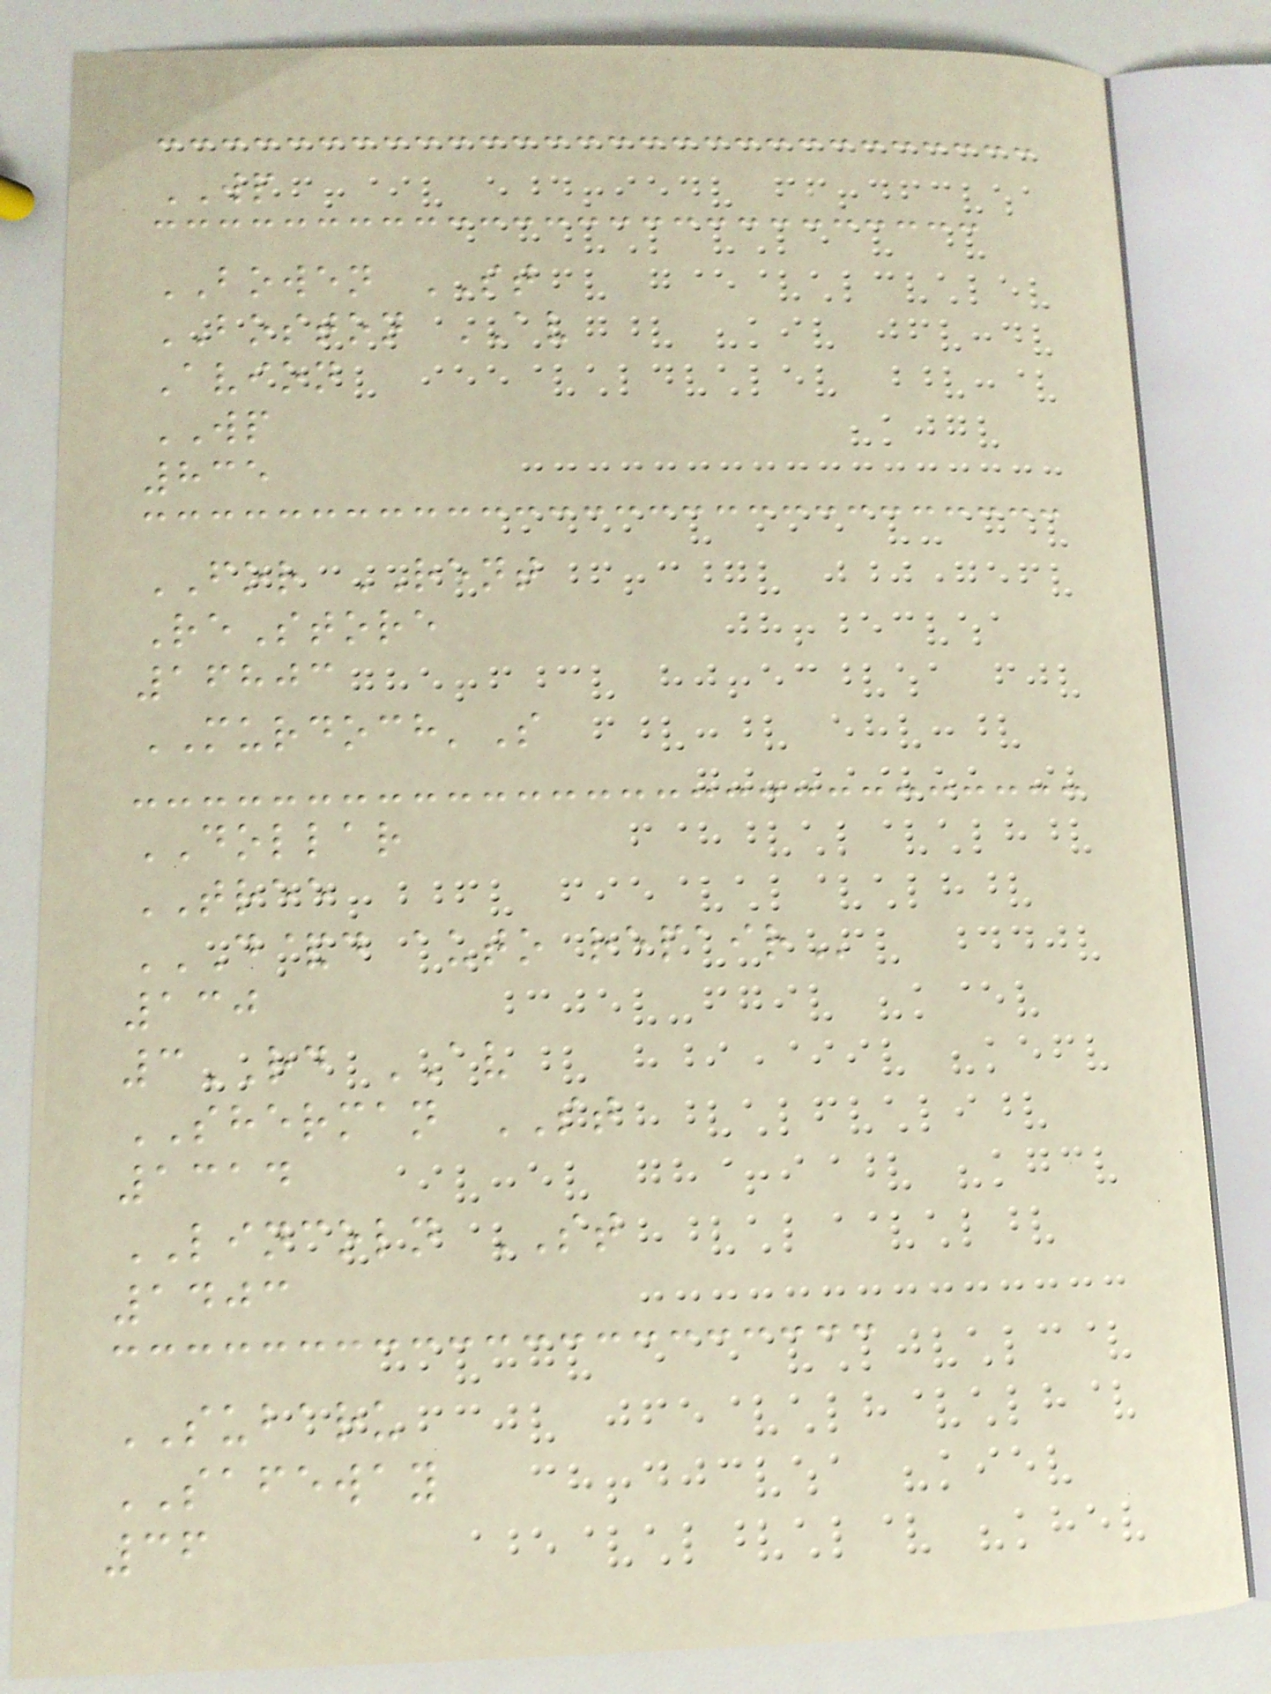WP
BOWEN ST
BOSTON AV
Avion
WP
835
FOR RENT
ReStore
16803
MURDOCH'S
DOLLAR
TREE
D&D AUTO REPAIR
130
3RD AV
SHERMAN ST
1314
LINCOLN ST
1403
SUBARU
SAFEWAY
36
